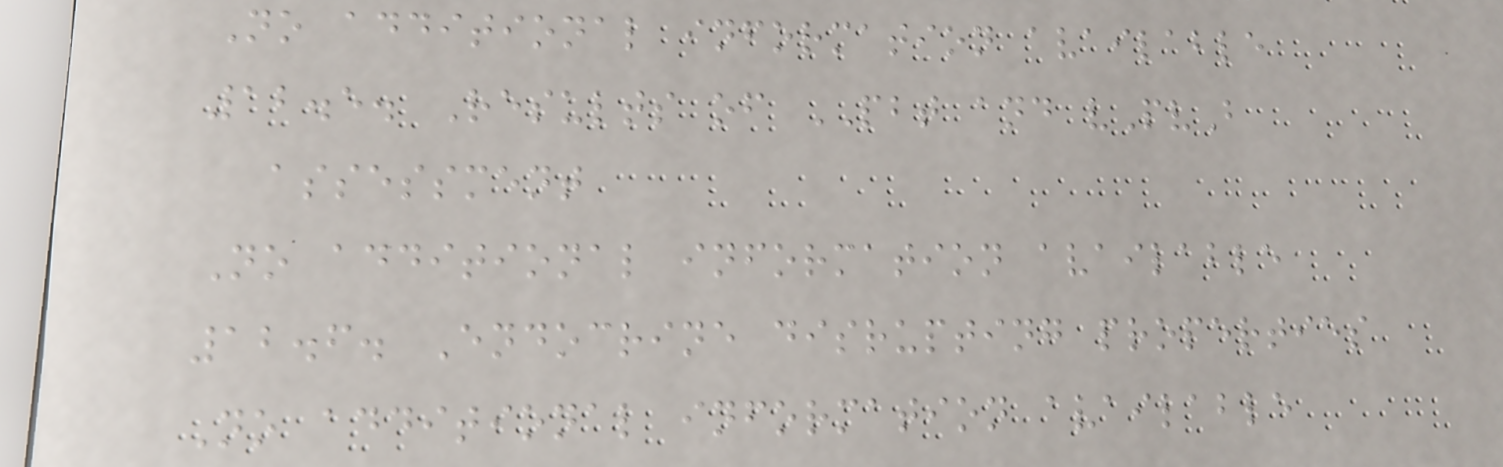No additional information available
12.5. Results of PBT and vPvB
assessment
No additional information available
12.6. Endocrine disrupting properties
No additional information available
